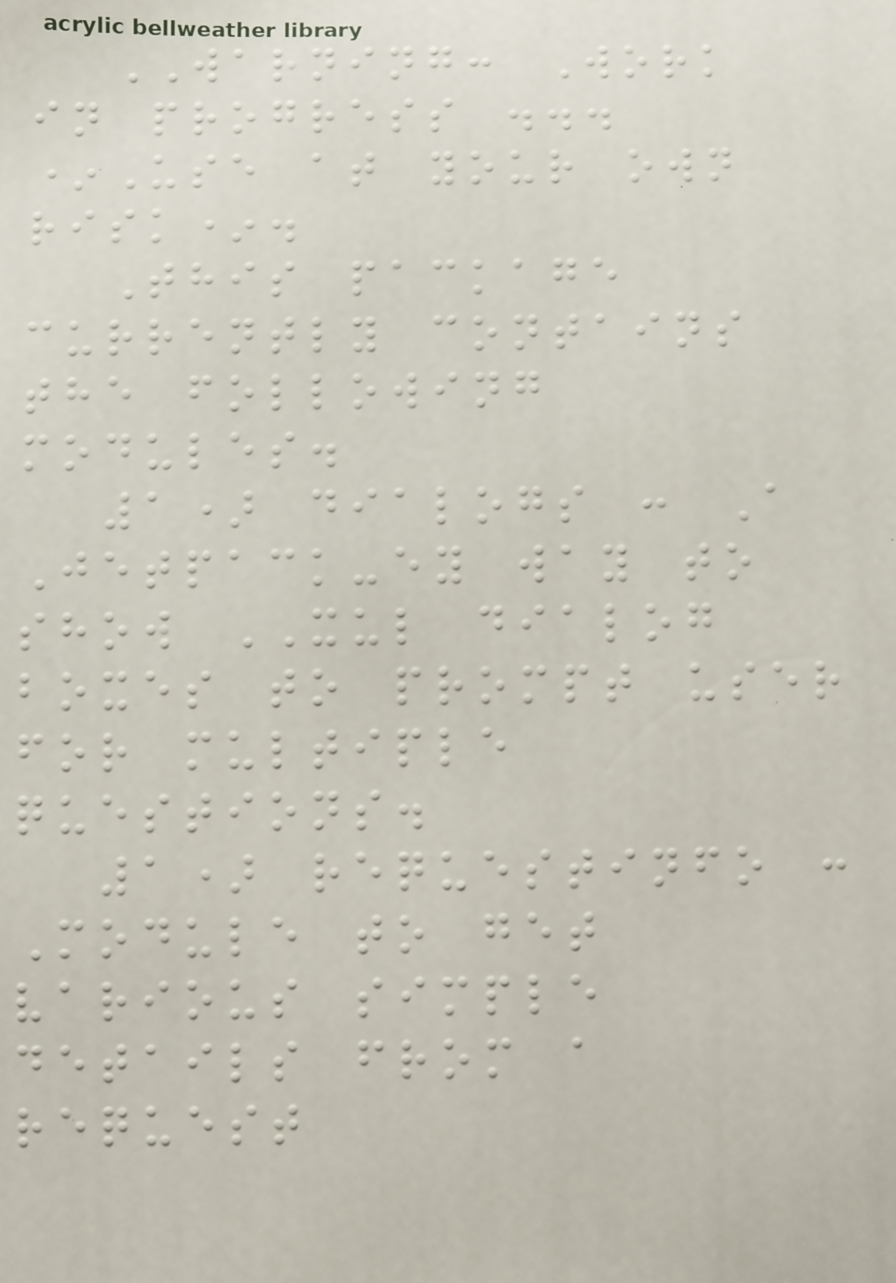WARNING: Work
in progress ...
*Use at your own
risk*.
This package
currently contains
the following
modules.
1) dialogs : A
Jetpack-ey way to
show XUL dialog
boxes to prompt user
for multiple
questions.
1) requestinfo :
Module to get
various simple
details from a
request
